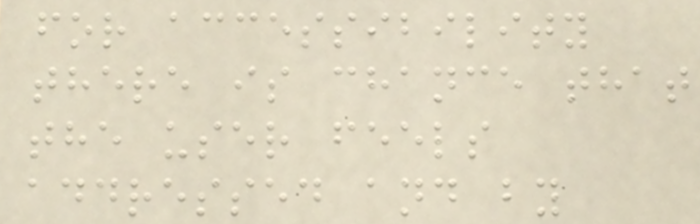for accessibility
there is chance that
the user feels
addressed and by
